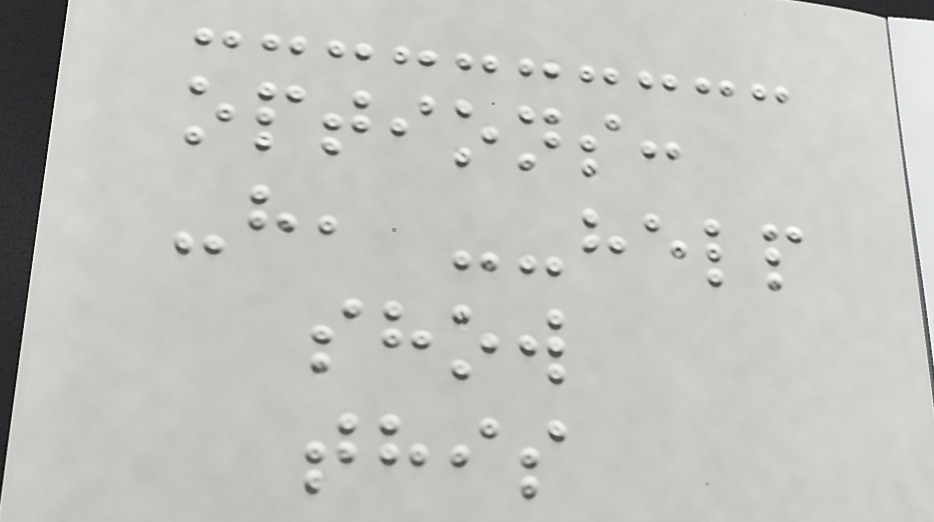options:
-h, --help
show
this
